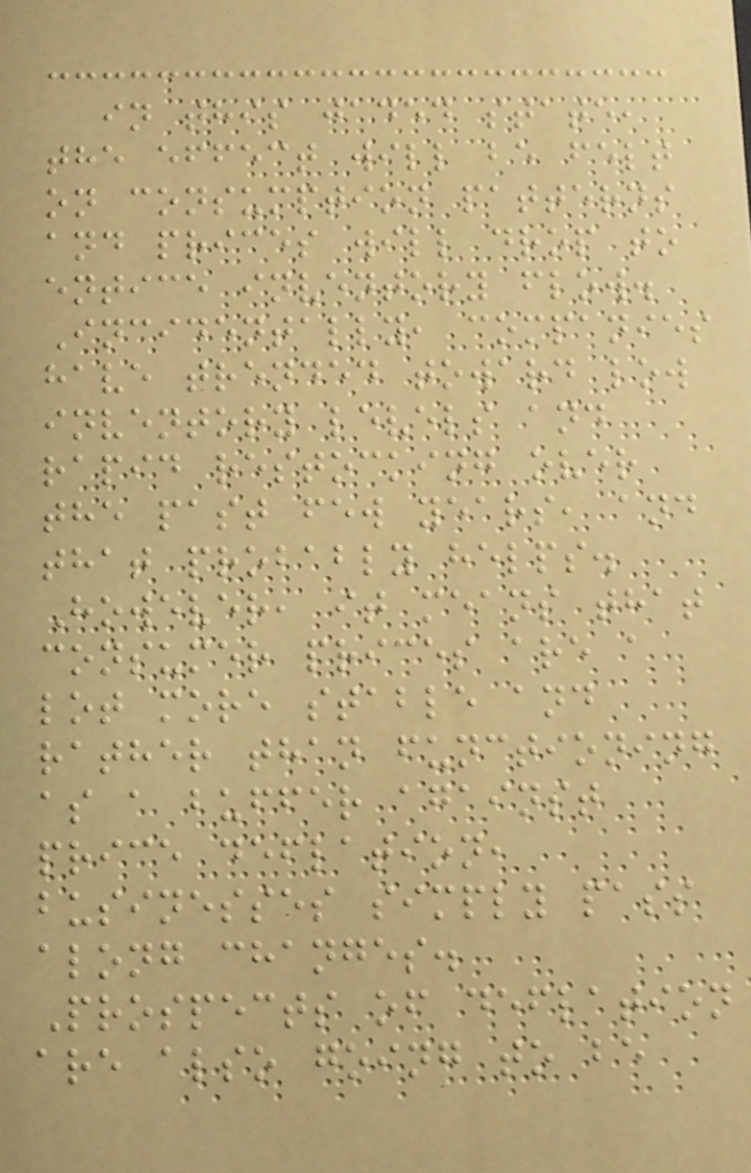in this jaded state,
the effect will be felt
on consumption patterns
and prices will drop to
entice inventory flow.
Incidentally, companies
have trended toward low
inventory levels and
rapid restocking over
the past few years, and
that probably helps.
However, it means that
consumer prices are a
lot more stable and
rather than functioning
as a buffer against
price deflation,
businesses simply pass
along changes.
Prospects of deflation
are also going to be
